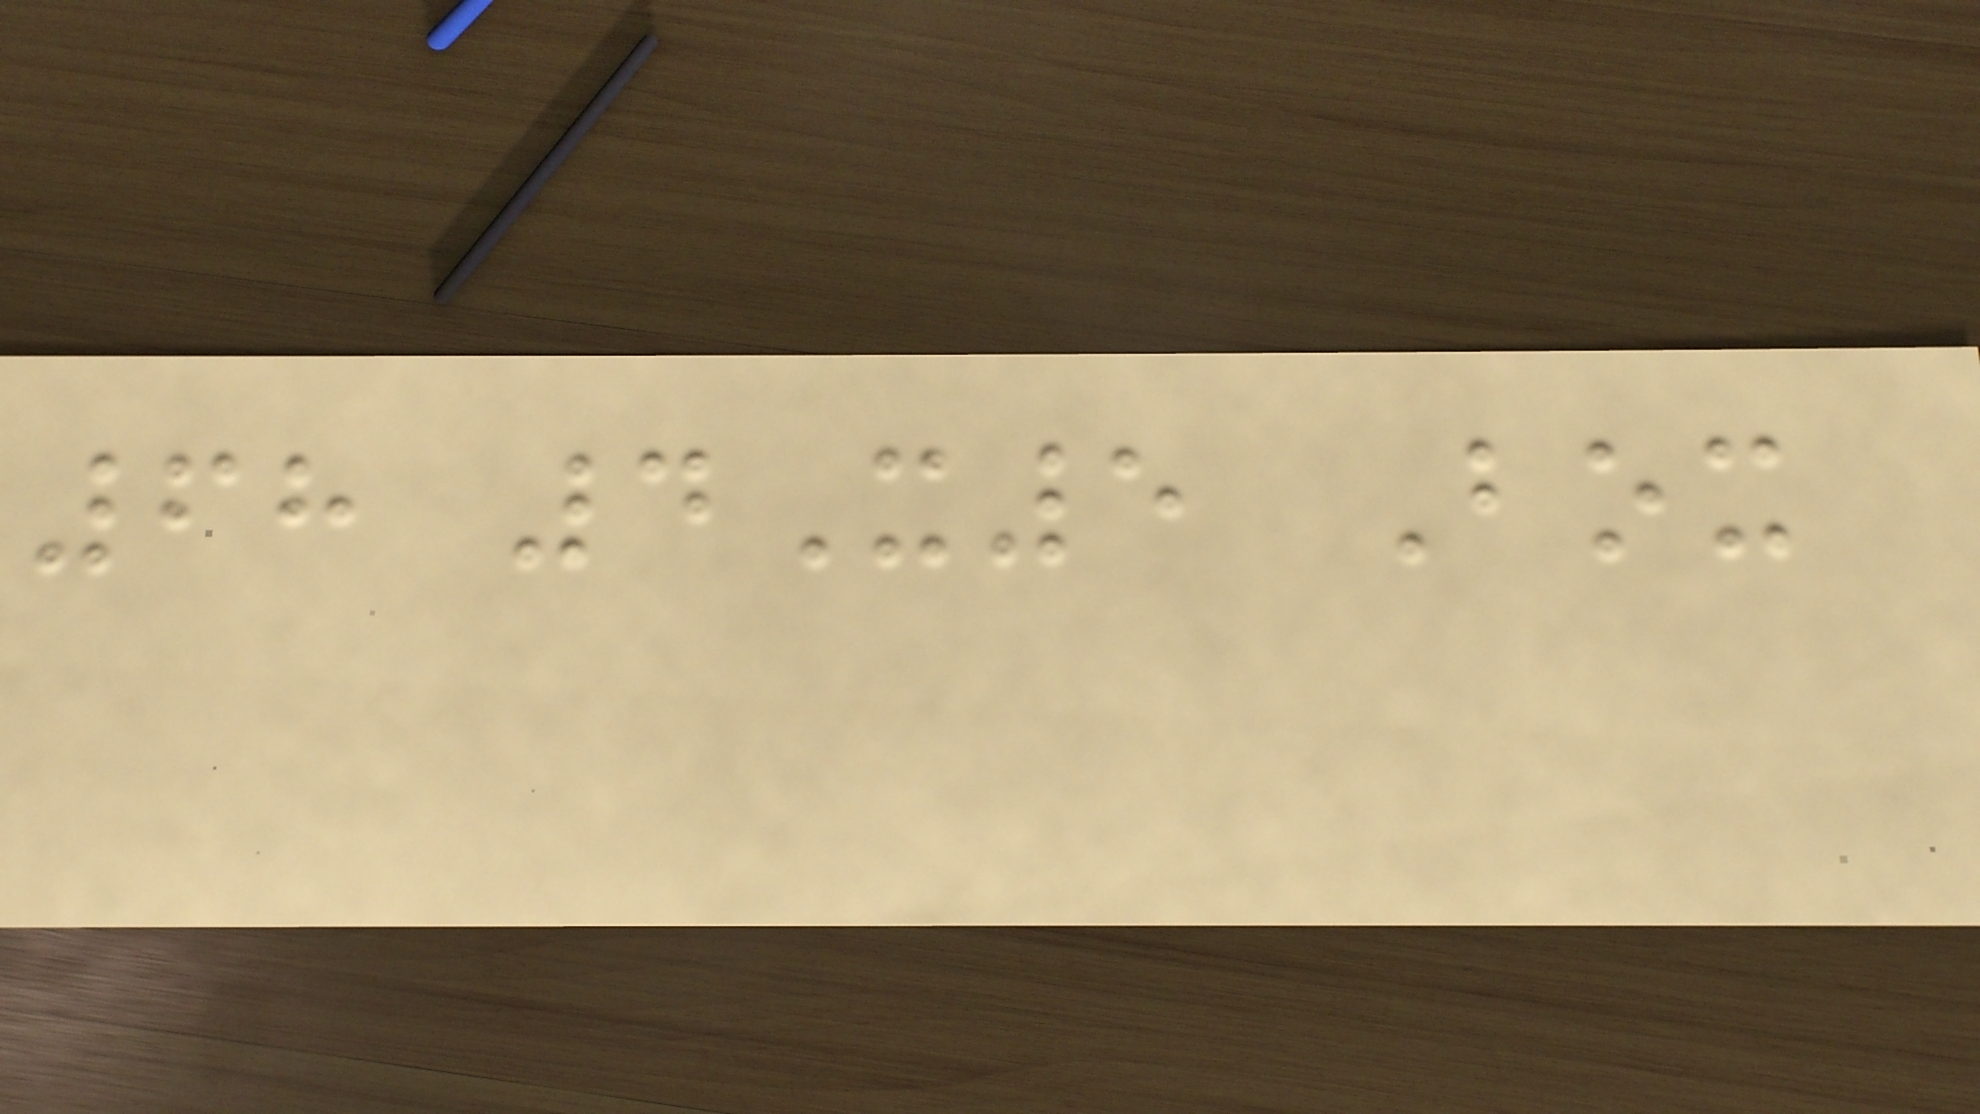68 4X5 Box
